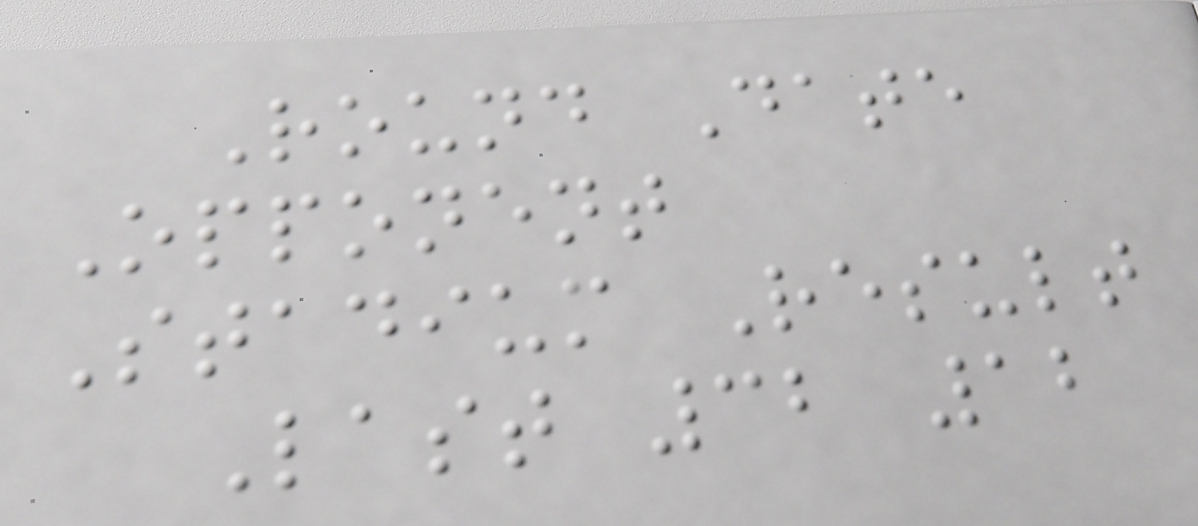Round Date
Opponent
Stadium Result
Last 32 12
